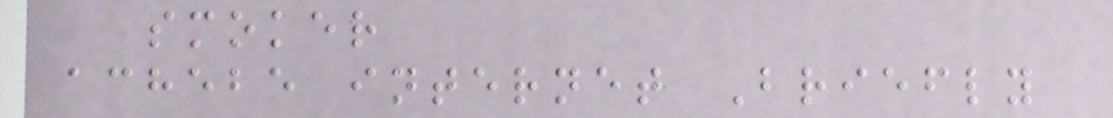smoker
achebe internet Briefly
